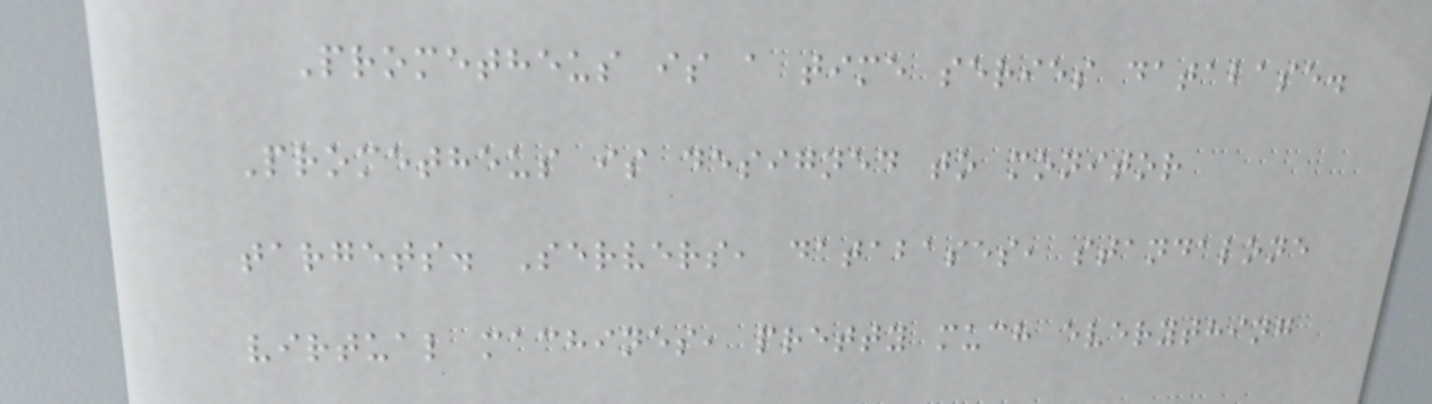Prometheus is a time series database.
Prometheus is designed to monitor
targets. Servers, databases, standalone
virtual machines, pretty much everything
